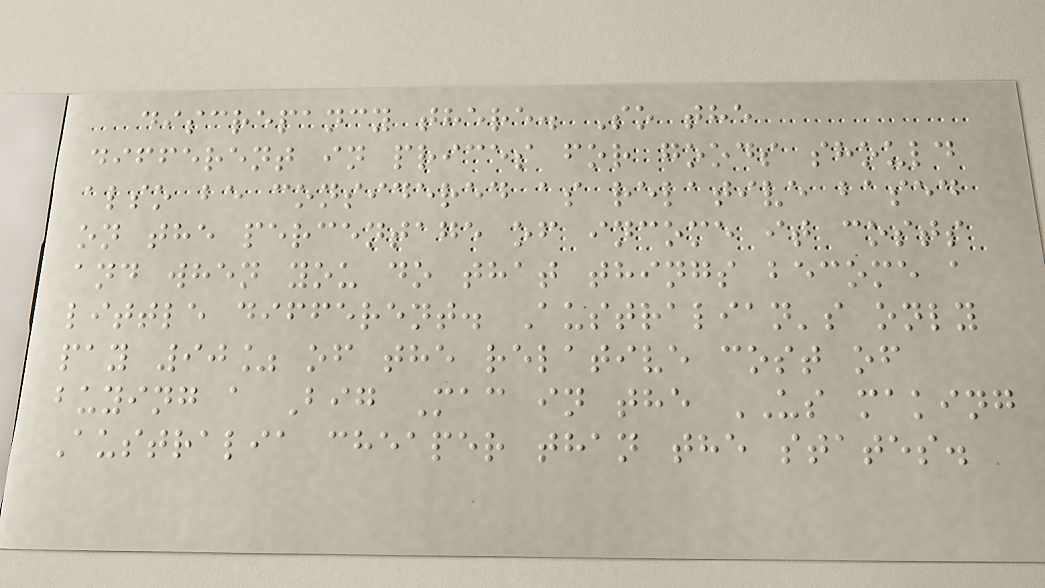discrepancy there. So the
different in prices for goods should
also be considered as relative based
on the percentage of income it costs
and when you do that things become a
little different. Australian's only
pay 90% of the relative cost of
buying a Big Mac in the US making
Australia cheaper than the states.
